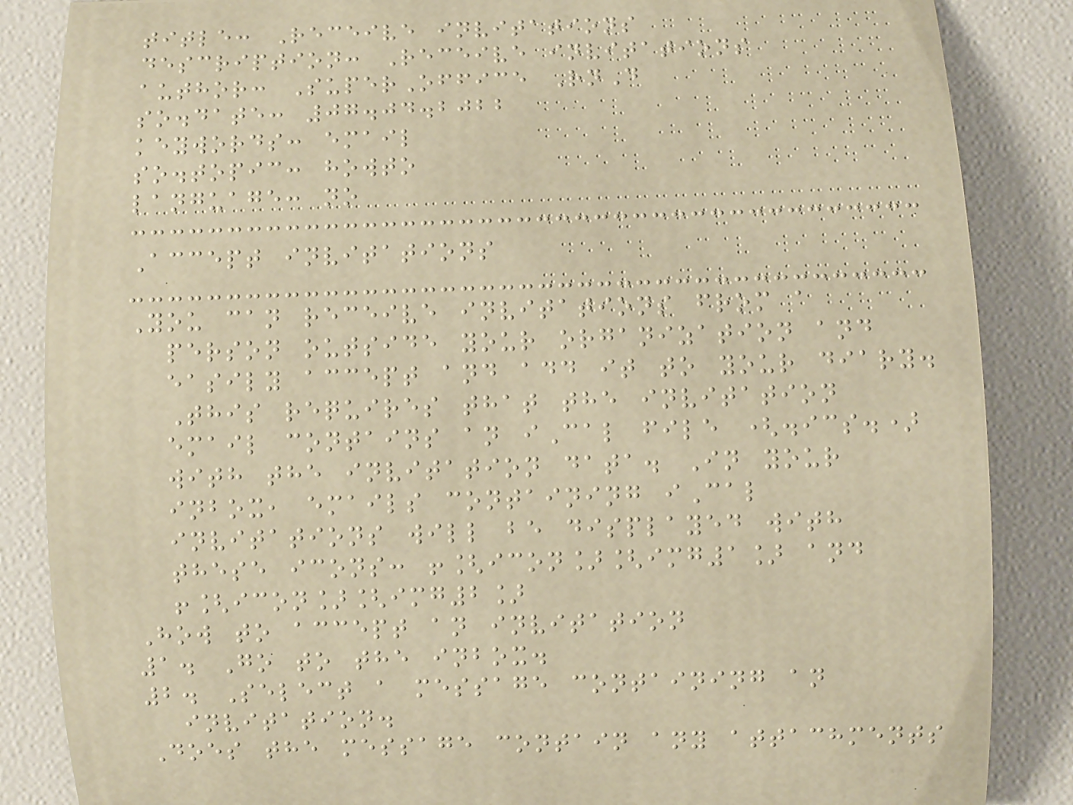title: Receive invitations
description: Receive invitations
author: SuperOffice RnD
so.date: 07.04.2022
keywords: email
so.topic: howto
language: no
Accept invitations
You can receive invitations from a
person outside your organization and
easily accept and add it to your diary.
This requires that the invitation
email contains an iCal file (.ics.)
with the invitation data. In your
inbox, emails containing iCal
invitations will be displayed with
these icons: ![icon][img1] and
![icon][img2]
How to accept an invitation
1. Go to the inbox.
2. Select a message containing an
invitation.
Does the message contain any attachments
